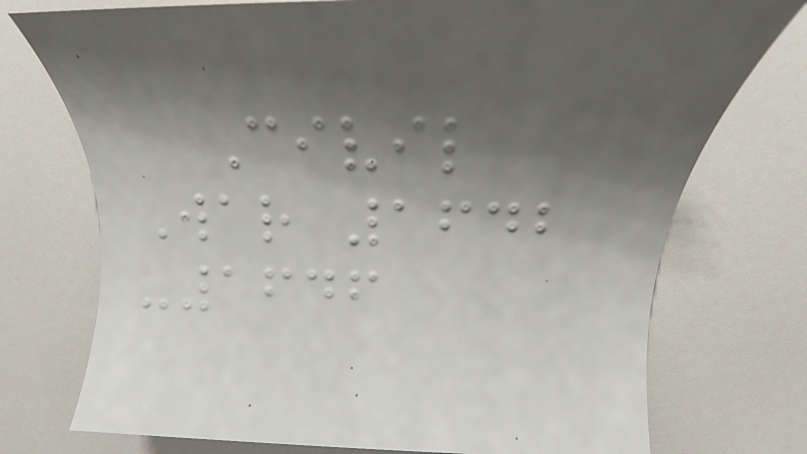Civil
War 1642
-1646
